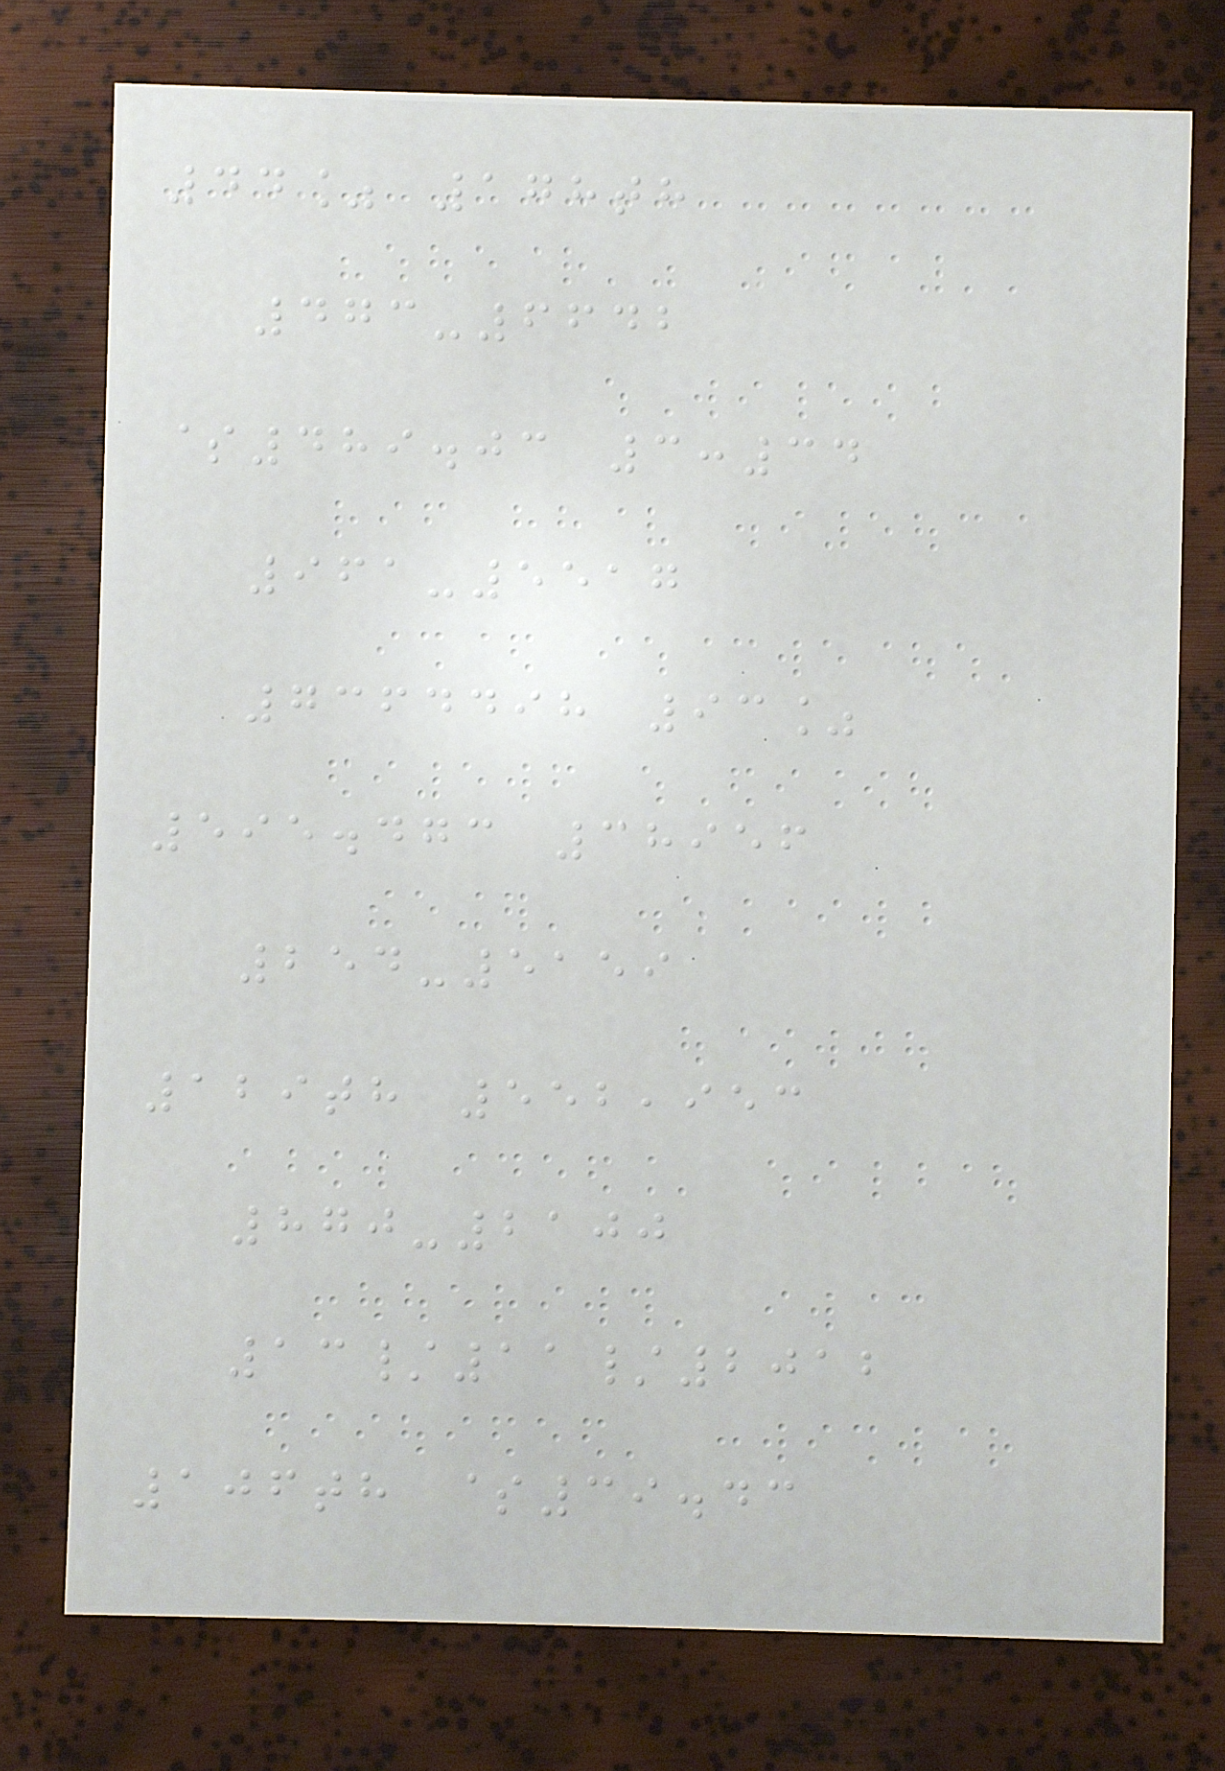44% 178th
473-6642
$489.03 3:34
961-5517
7364498 93%
595.473 38956
254-5159
129th 552,953
870-2100
13/11/2012
106th $39.43
